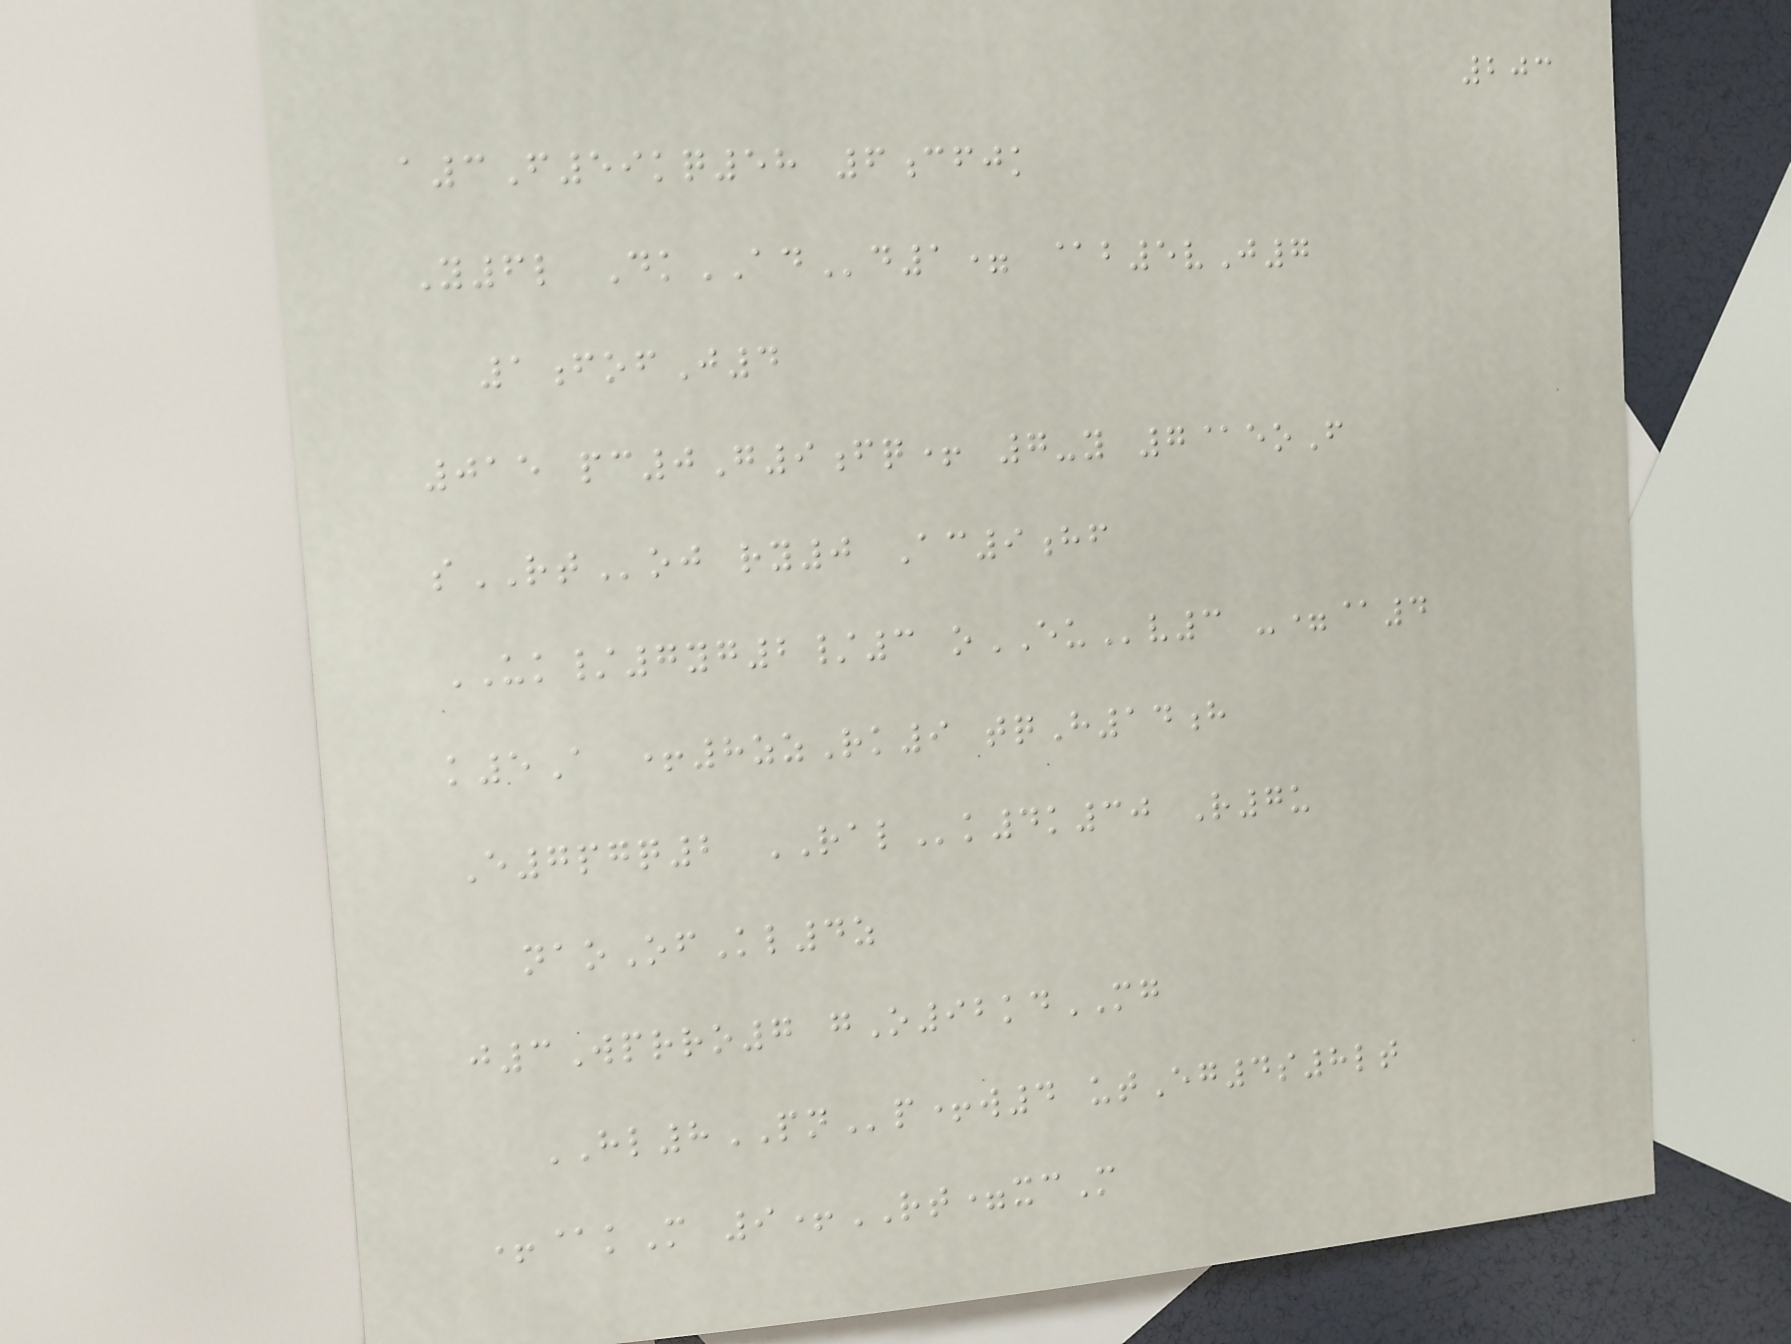203
a3F59kq58 6cfjk
Y6l DkADd1= @b5vJ7
1fofJ4
015 pc0G9fq+ 7-y 7@eoF
sRToj ry0 Ac9hf
UK/7yg2/3 oEUv3 -=@4
k5A +8zzRk9 tqH14h
E7pgq2 RALk4k30 R7u
naoOfKl4z
j3Wprro7 gO92kdMG
HL8PNp+w4 utEg4s8lt
+@kM 9+RT=xcM
